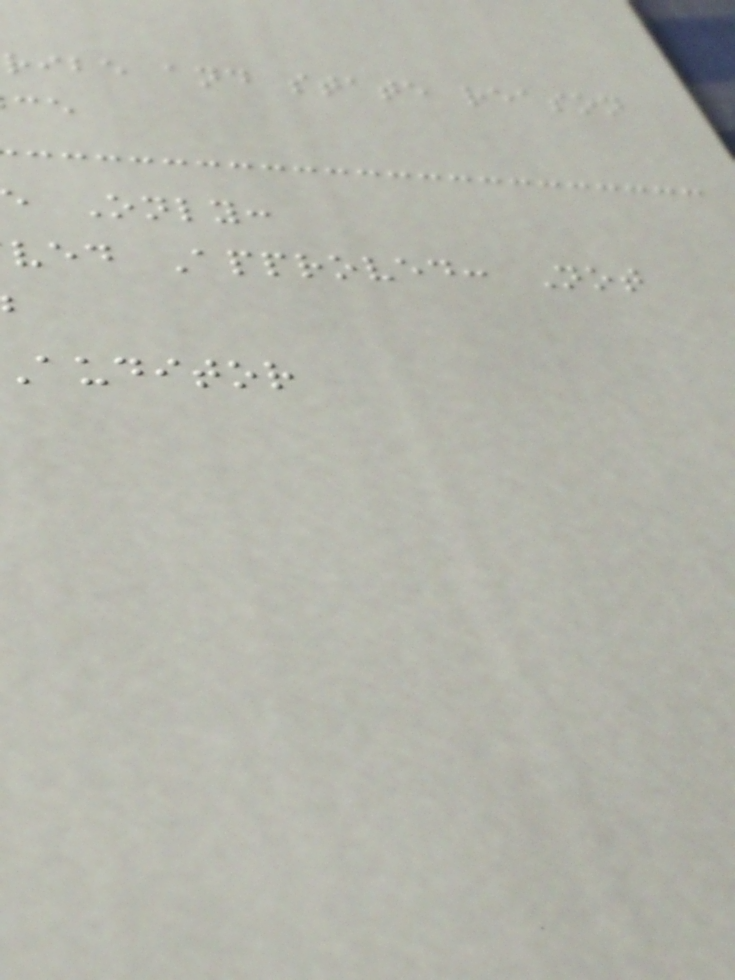ribe and state reason
Only:
ved Approved: Not
auditor
